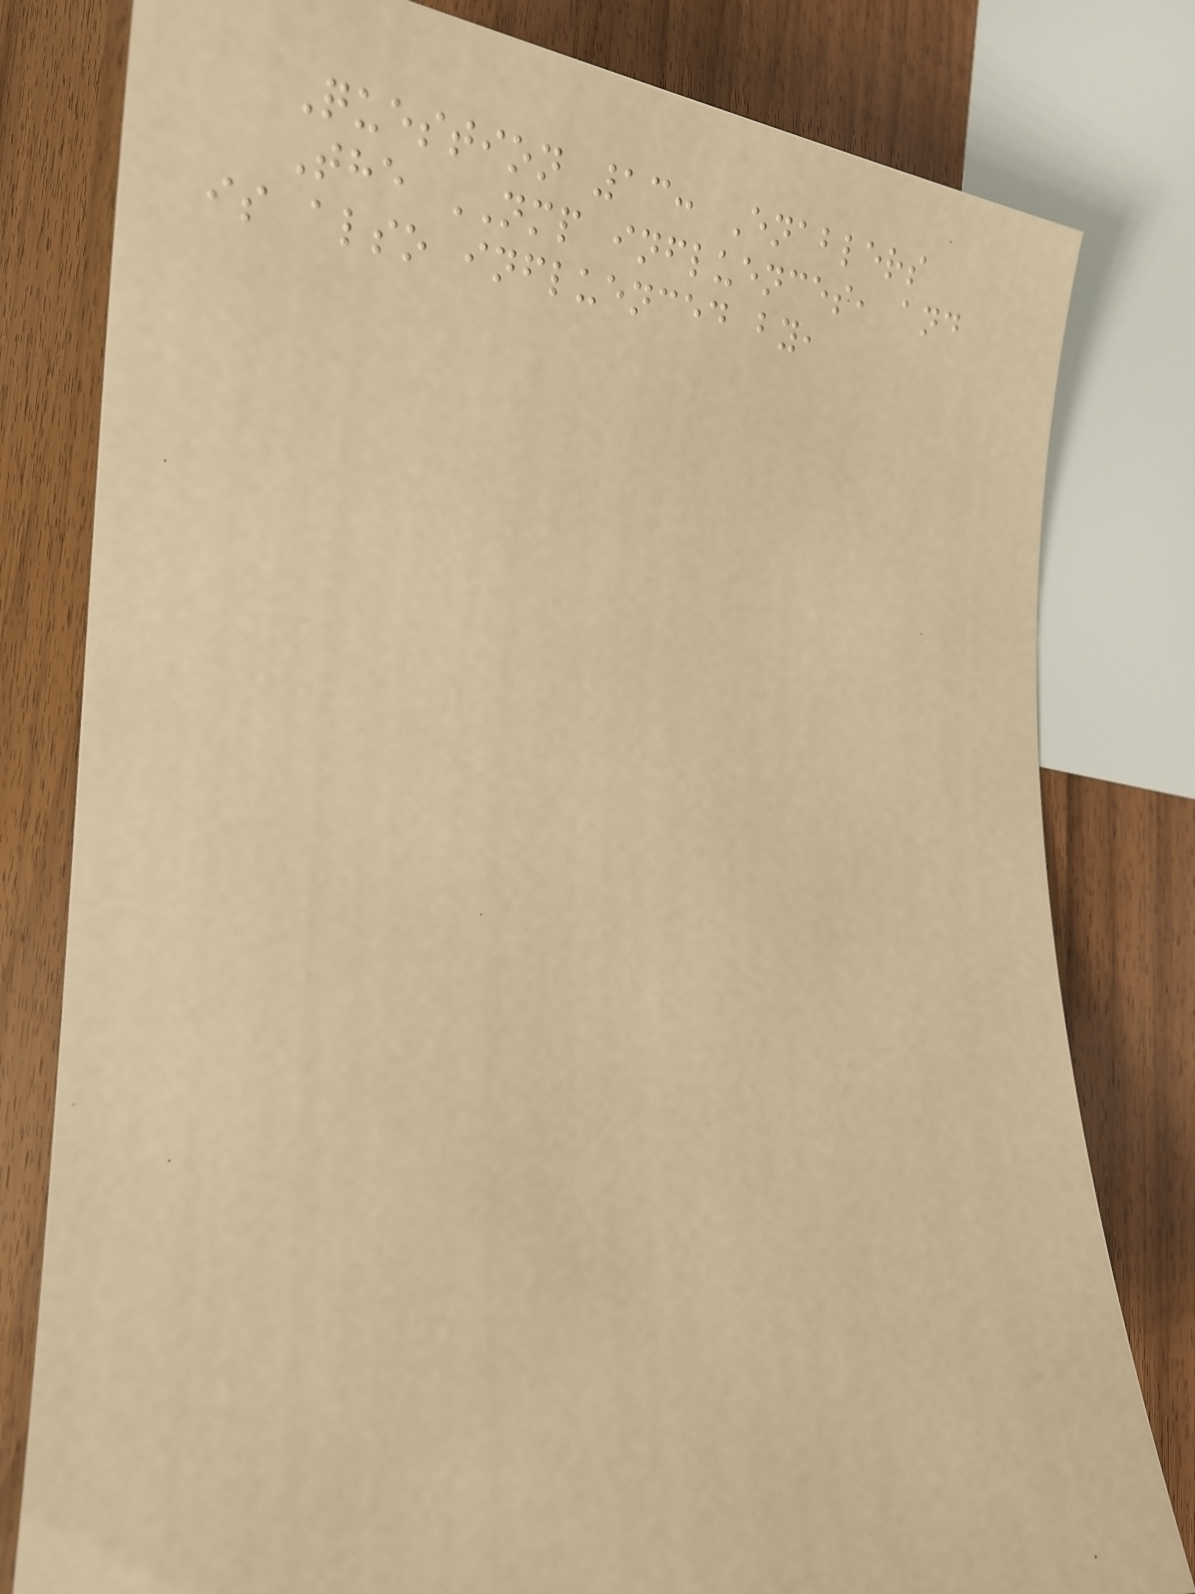Question 13: Enablers
The NMP influences, and
is also influenced by,
